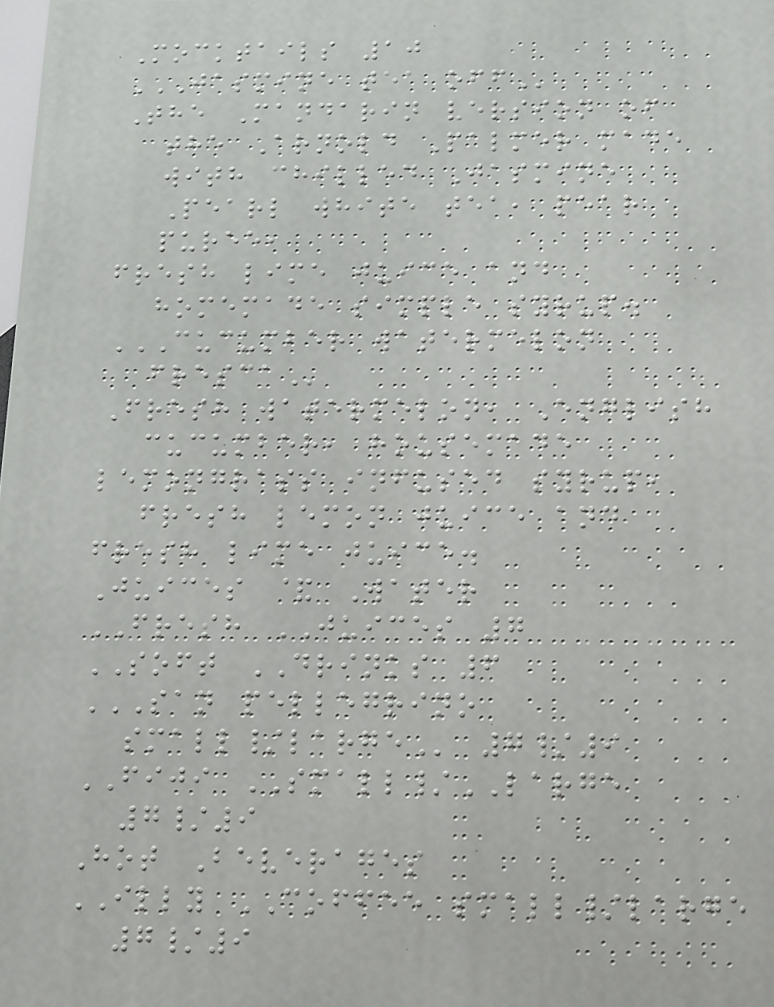Mocktails 10
JASMINE TEA OFF
The Mandarin version of
the Arnold Palmer made
with chilled Jasmine
Pearl white tea, pear
puree,
fresh lime juice and
homemade simple syrup.
CUCUMBER WATERMELON
FRESCA
Fresh watermelon, English
cucumber, housemade
lemongrass infused syrup,
fresh lemon juice and
fresh lime juice.
Juices & Water
FRESH JUICES 7
SOFT DRINKS 6
SAN PELLEGRINO
SMALL/LARGE 7/9
FIJI SMALL/LARGE
7/9
Hot Beverages
ILLY COFFEE small/large
7/9
